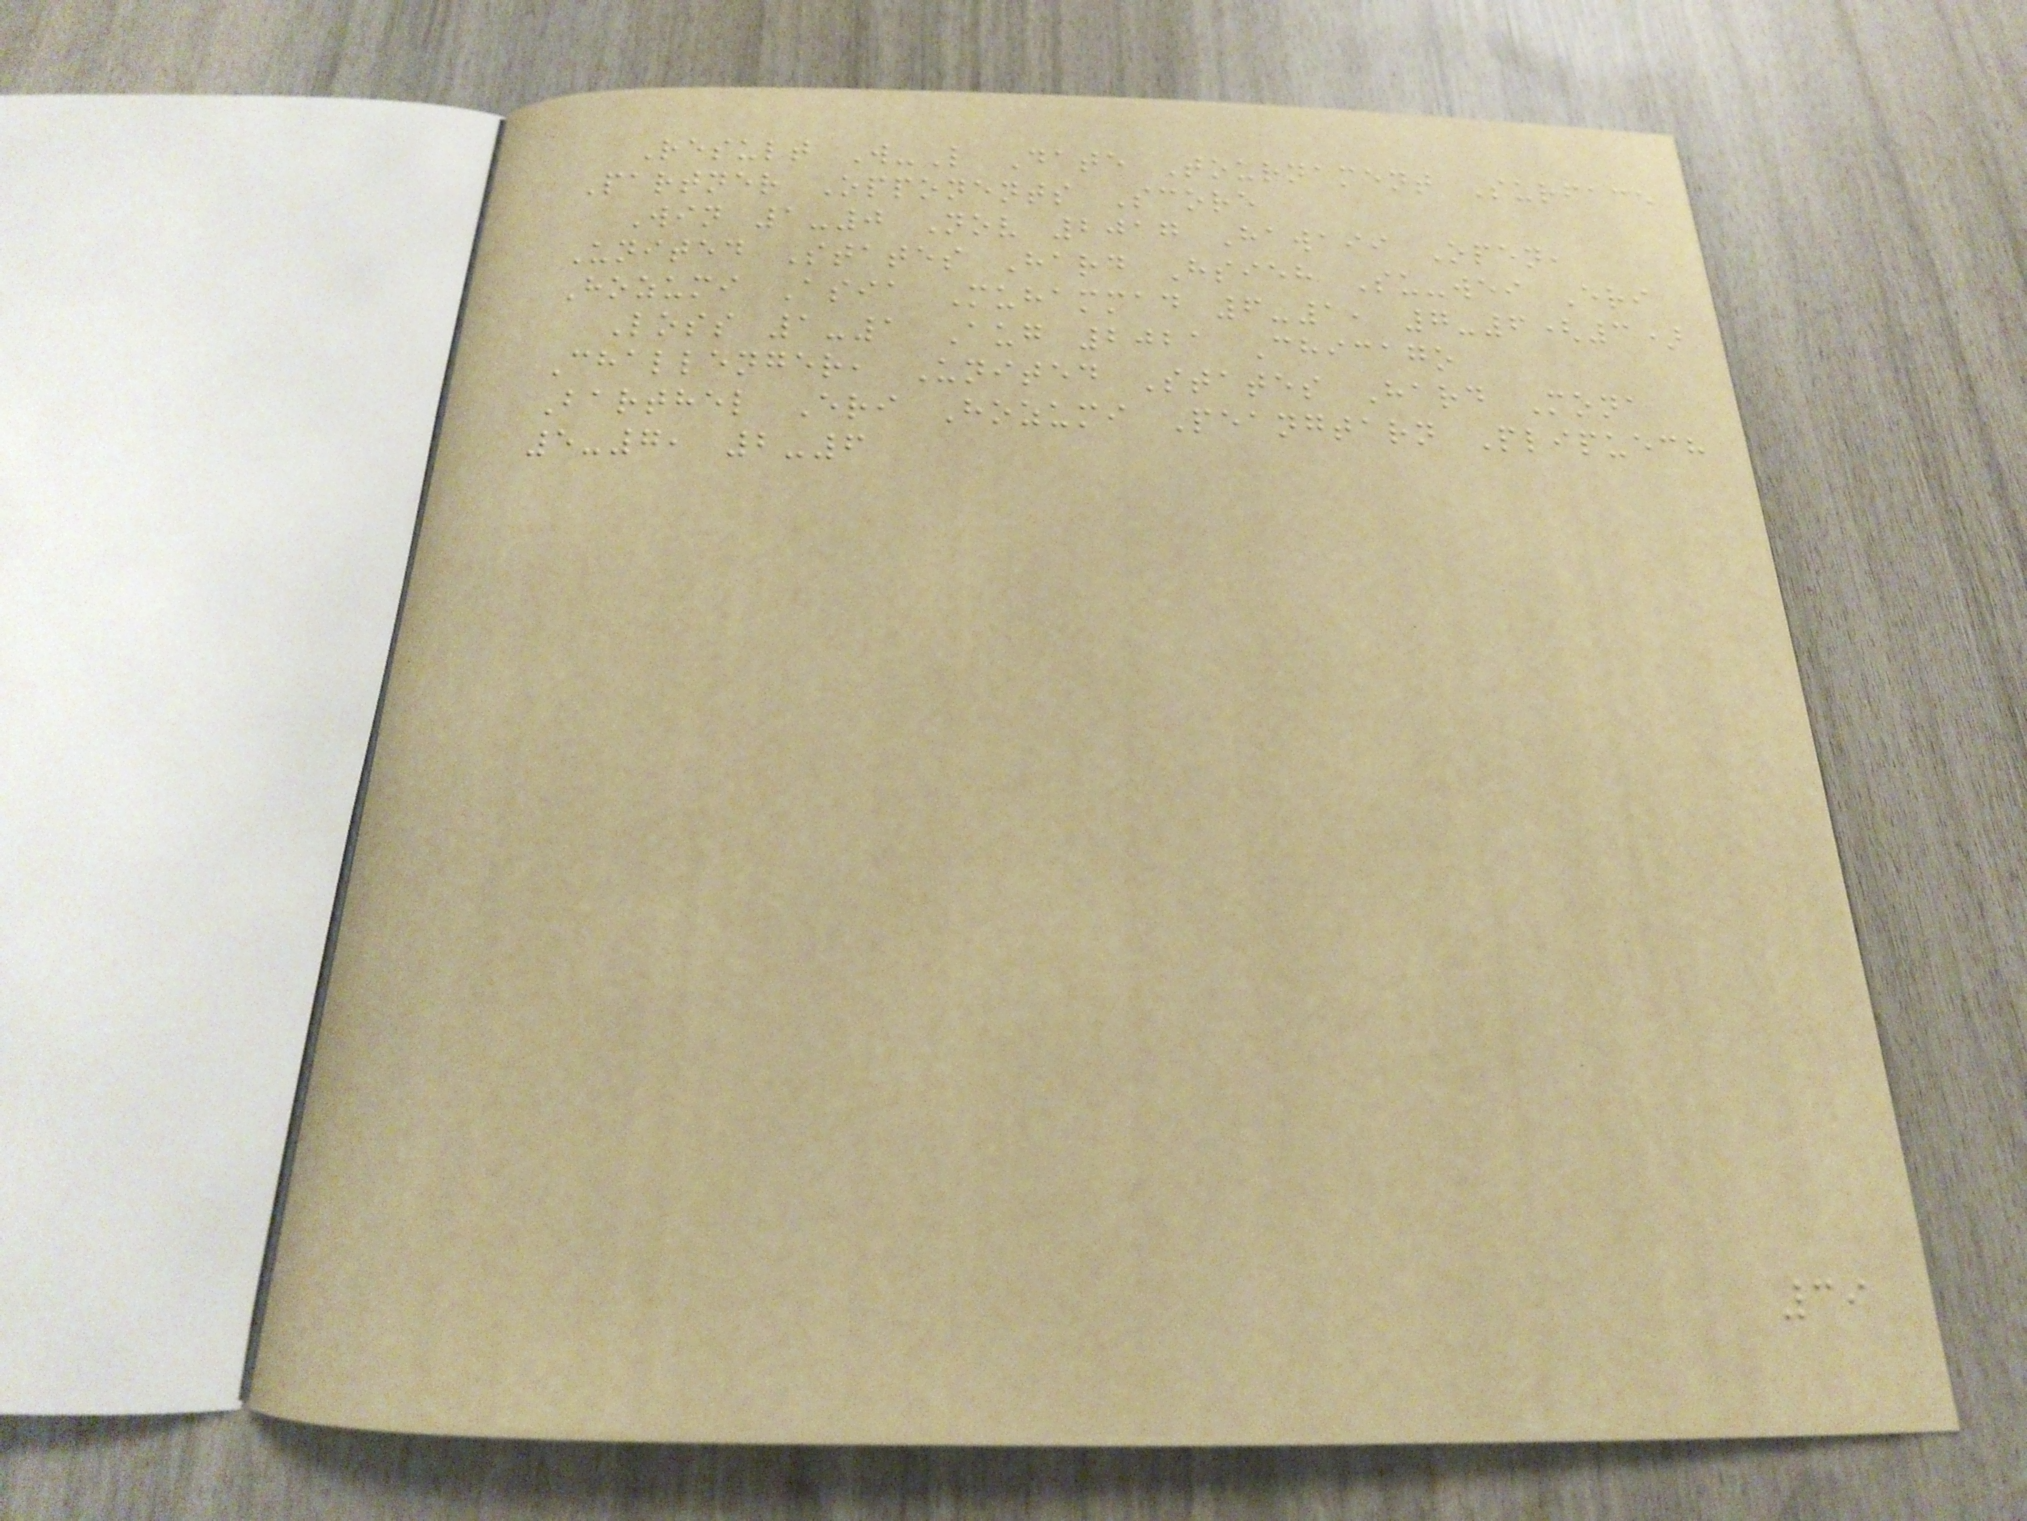Result W-L Date Tournament Surface
Partner Opponents Score
Win 1-0 Nov 2017 Hawaii Open,
United States Hard Hsieh Su-wei Eri
Hozumi Asia Muhammad 6-1, 7-6(3)
Loss 1-1 Aug 2021 Chicago
Challenger, United States Hard Mona
Barthel Eri Hozumi Peangtarn Plipuech
5-7, 2-6
39
